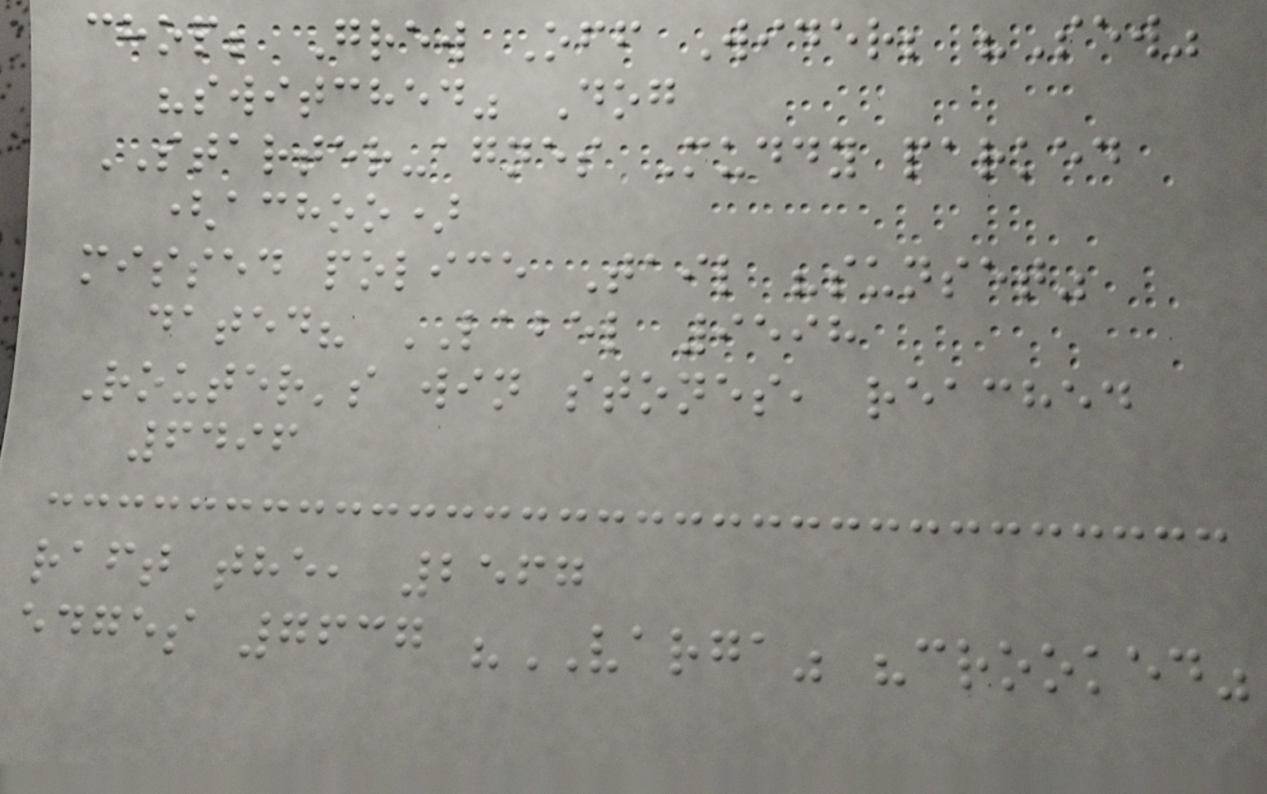chop; Grew Off Wider; "Sew"
"switched" Dog
STARTER-agnes Muddy parked
(achoo)
missed police Tail "sunset"
dated? LABEL 9598
Router's win stones, reached
6496
raft the, 2567
edges 7637 "VARGA" "crooked"
